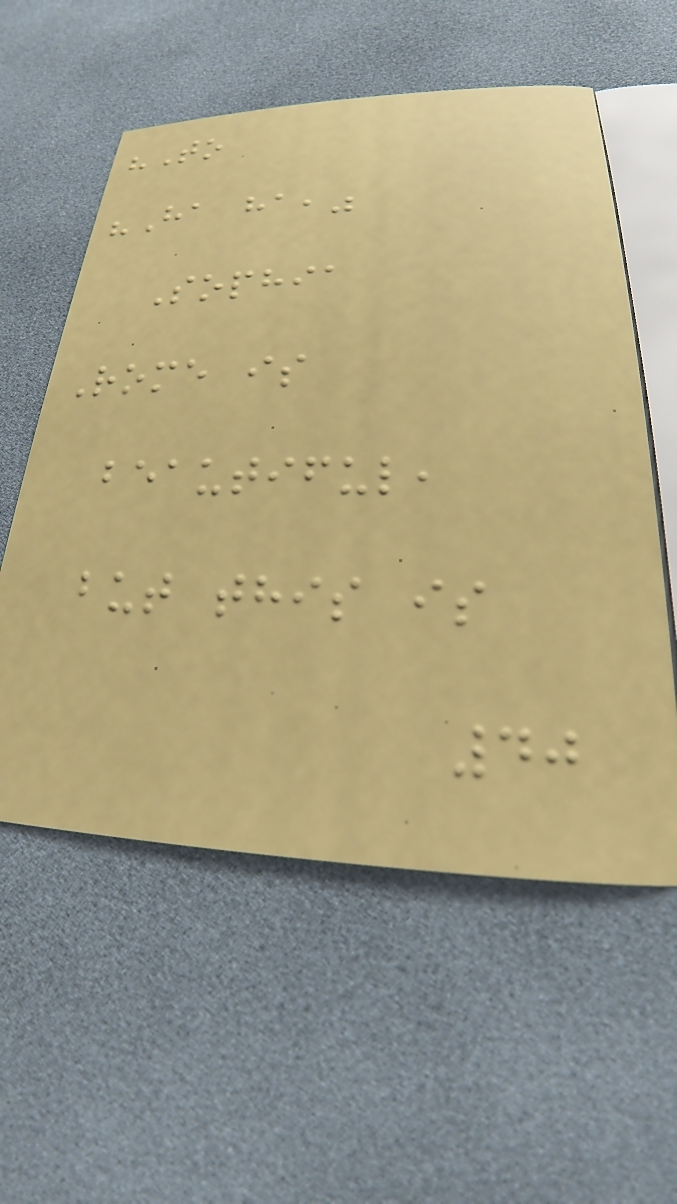"To
"Ha ha,"
Sophia
Rome is
beautiful,
but this is
40
